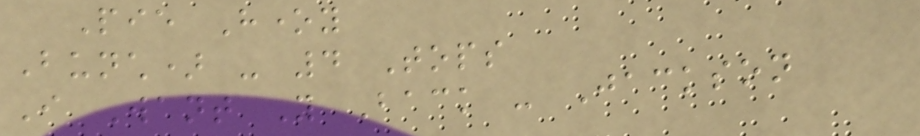Pie Honey
Bunch) - 4 Tops
I Want You Back - Jackson
